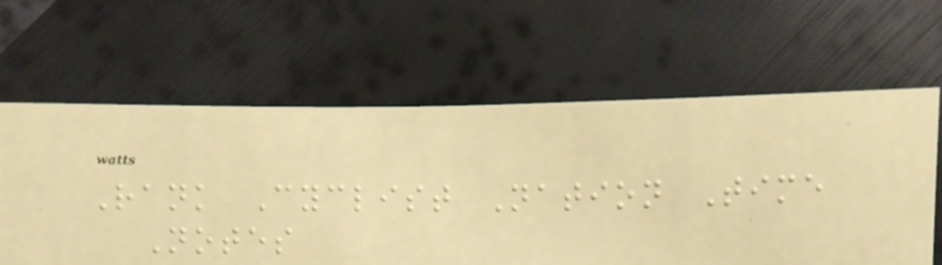Rank Cyclist Nation Time
Notes
